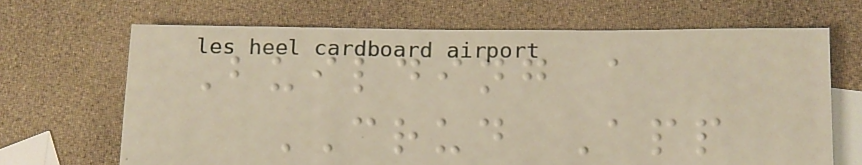Building a
CRUD App
